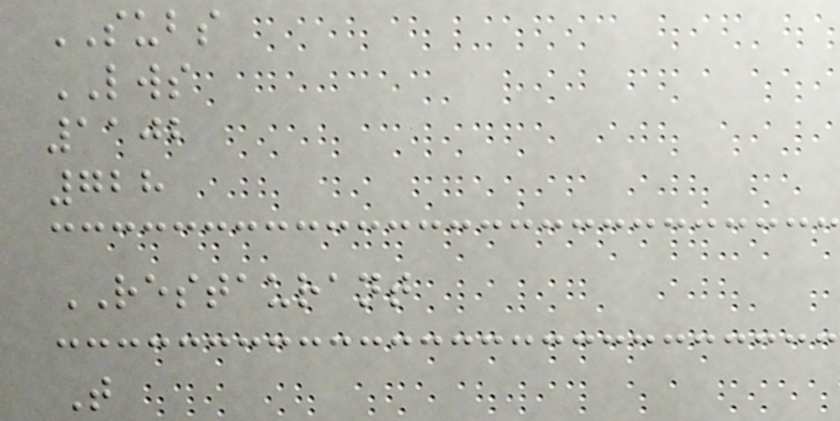SUBS
LWS
1102
728
RESTAURANT
T
